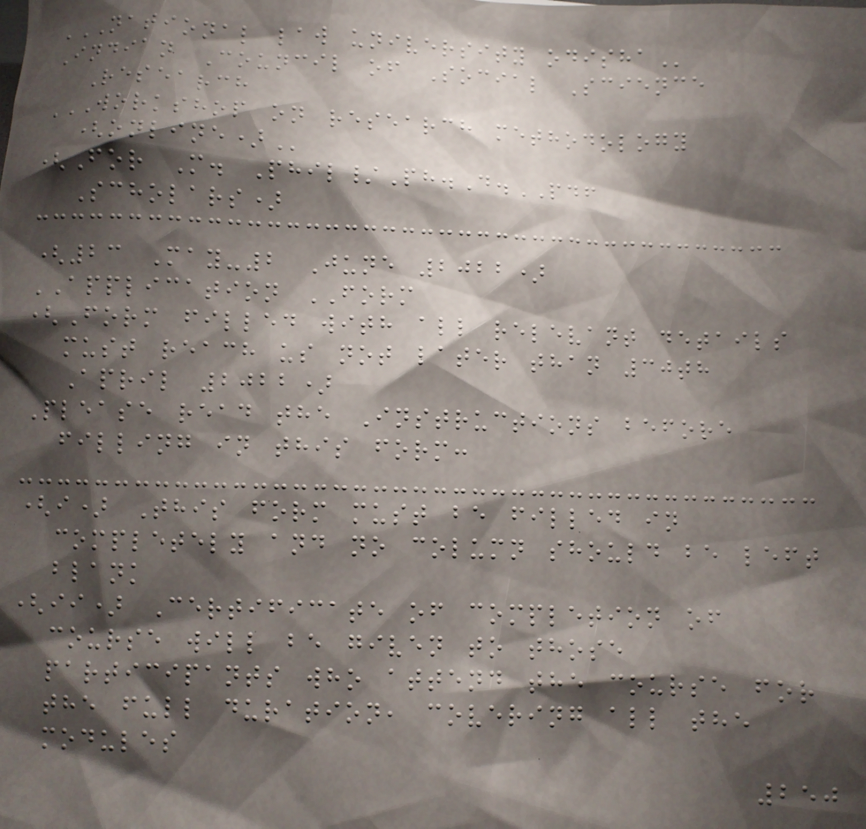NATIONAL LAW UNIVERSITY ODISHA
Indian Council of Social Science
Research
WORKSHOP ON RESEARCH METHODOLOGY
(ONLINE)
(For M. Phil/Ph.D.PDF
Scholars)
(23 May-2 June 2022)
APPLICATION FORM
(Form filled with all relevant details
must reach us not later than 30th
April 2022)
Please read the Instructions before
filling in this form:
(i) This form must be filled in
completely and no column should be left
blank
(ii) Certificate of completion of
course will be given to those
participants who attend the course for
the full duration, covering all the
modules
250
